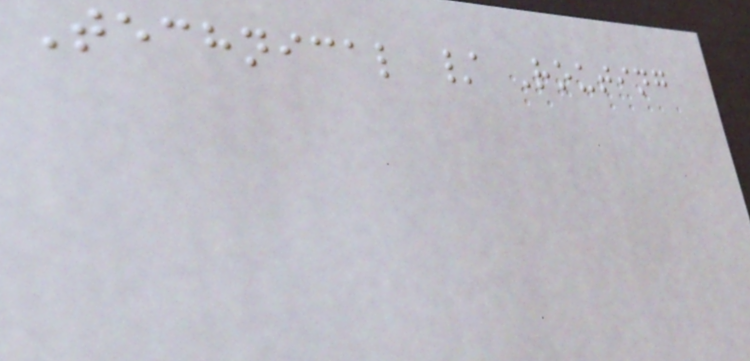Technical / Routing
